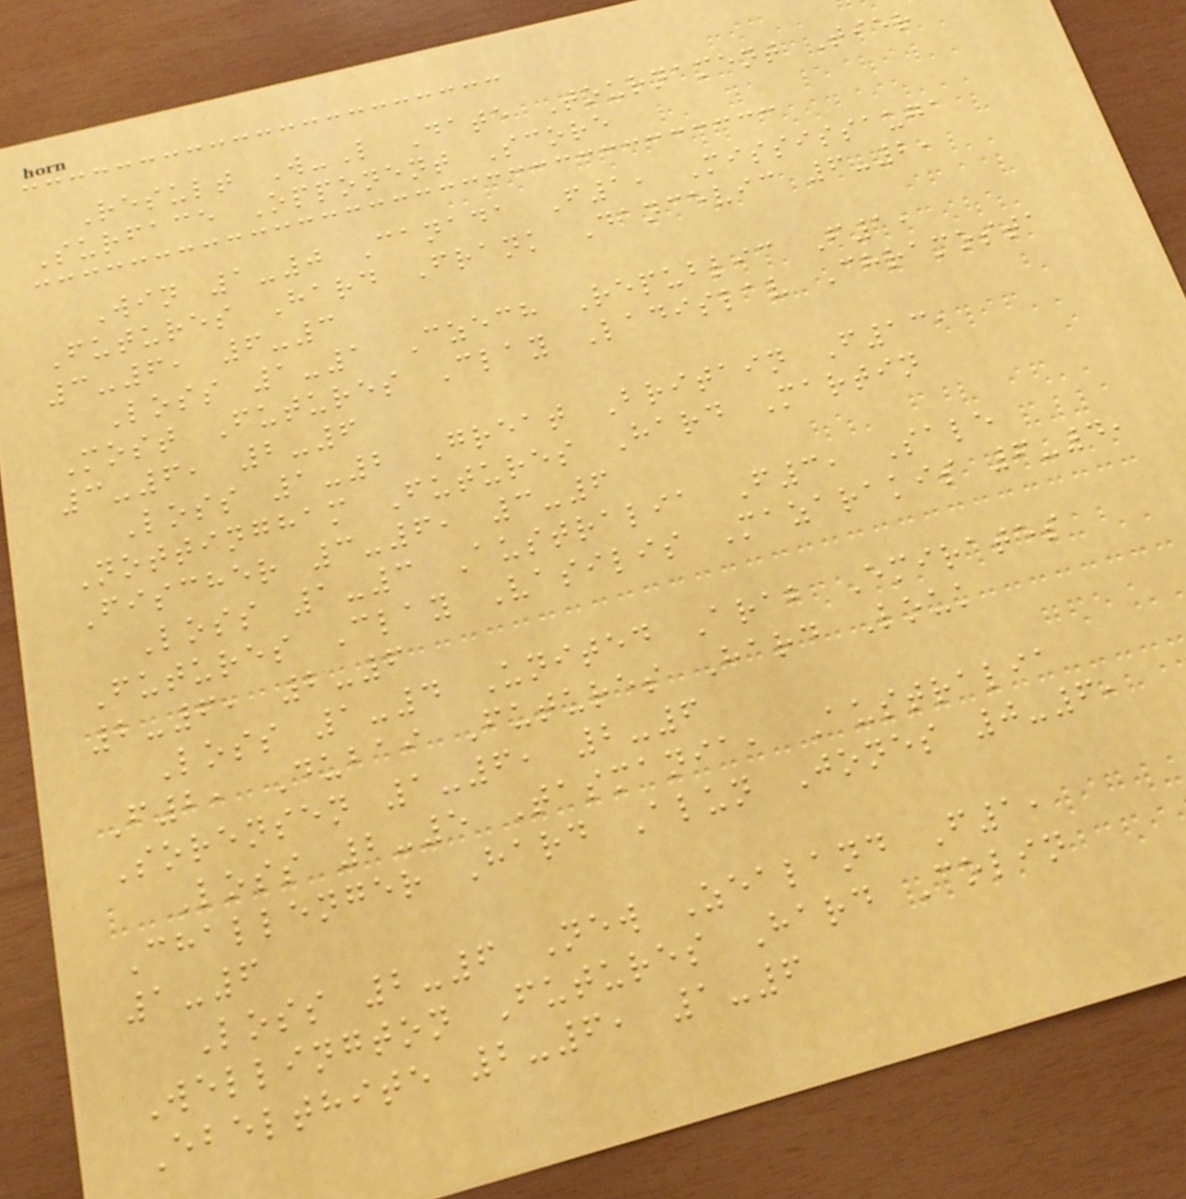Result W-L Date Tournament Tier
Surface Opponent Score
Win 1-0 Canada F1, Mississauga
Futures Hard Frank Dancevic 6-2,
3-6, 6-3
Loss 1-1 Czech Republic F1,
Most Futures Clay Ladislav Chramosta
3-6, 2-6
Loss 1-2 Great Britain F13,
Nottingham Futures Hard Martin
Fischer 3-6, 3-6
Loss 1-3 Australia F3, Sale
Futures Clay Vasilis Mazarakis 6-4,
2-6, 2-6
Loss 1-4 United Arab Emirates
F2, Dubai Futures Hard Louk
Sorensen 1-6, 2-6
Loss 2-5 Tasmania, Australia
Challenger Hard Alun Jones 0-6,
1-6
Loss 2-6 New Zealand F1,
Wellington Futures Hard Colin
Ebelthite 2-6, 1-6
